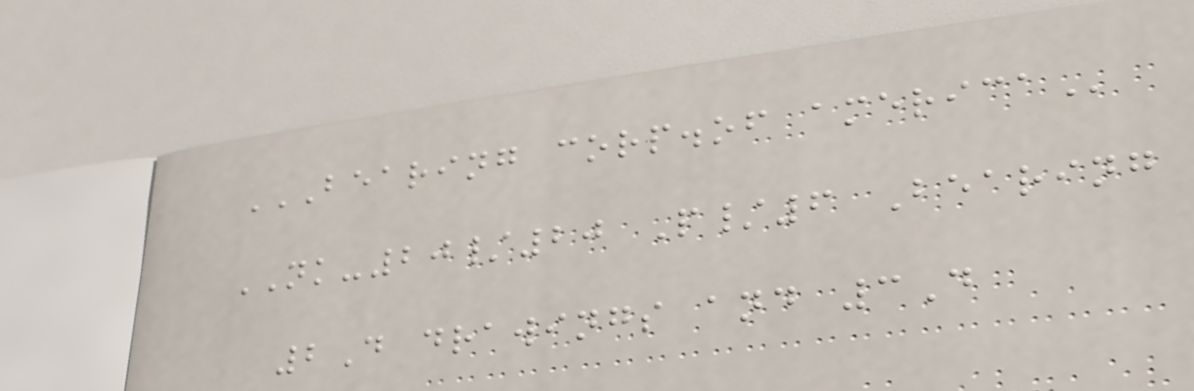BEARING CORP.OF AMERICA
NK-20/20 P/6 Bearing
2D drawings and 3D
